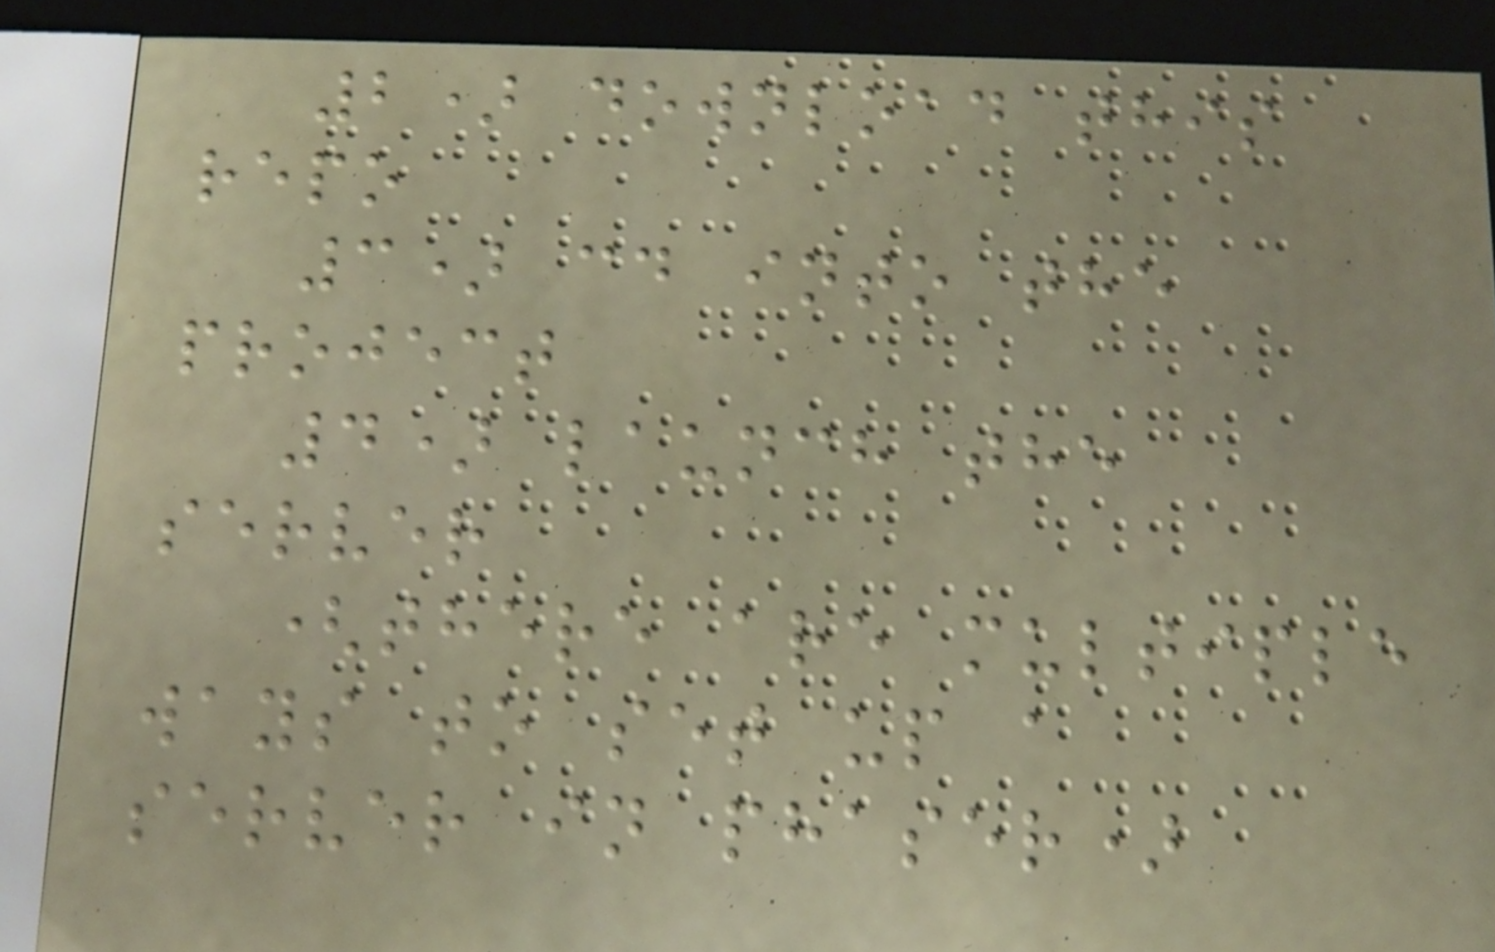2) download this
repo
3) cd into the
project
4) launch the
server
(there are multiple
ways to set up a
server in phaser)
